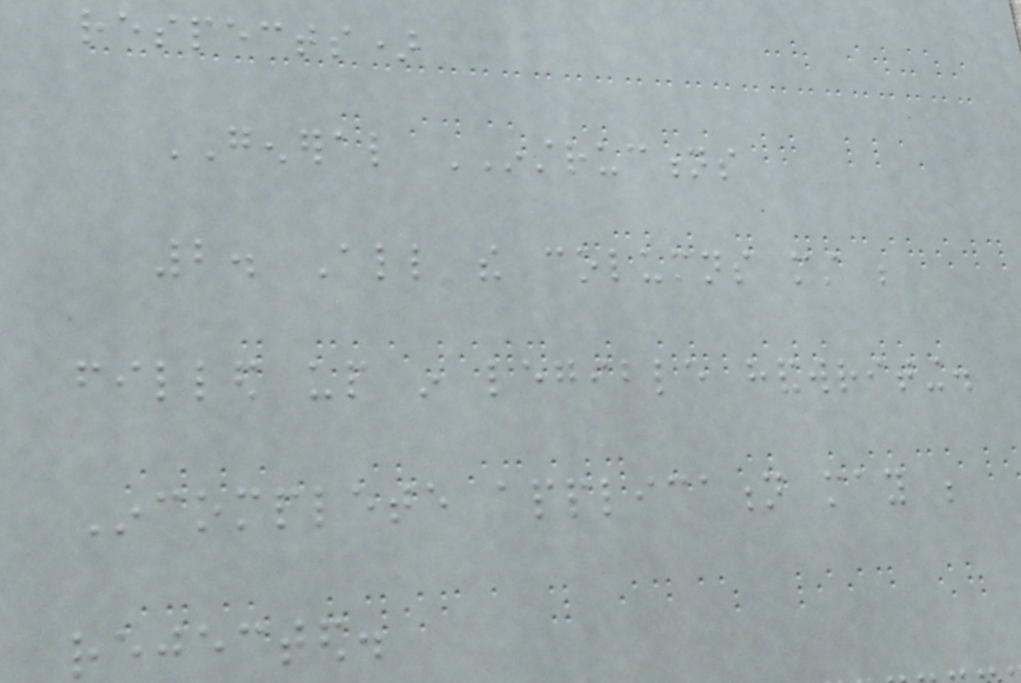respects)
GENERAL INSTRUCTIONS
2. All the columns must be
filled up in legible handwriting.
Incomplete application may be
rejected.
